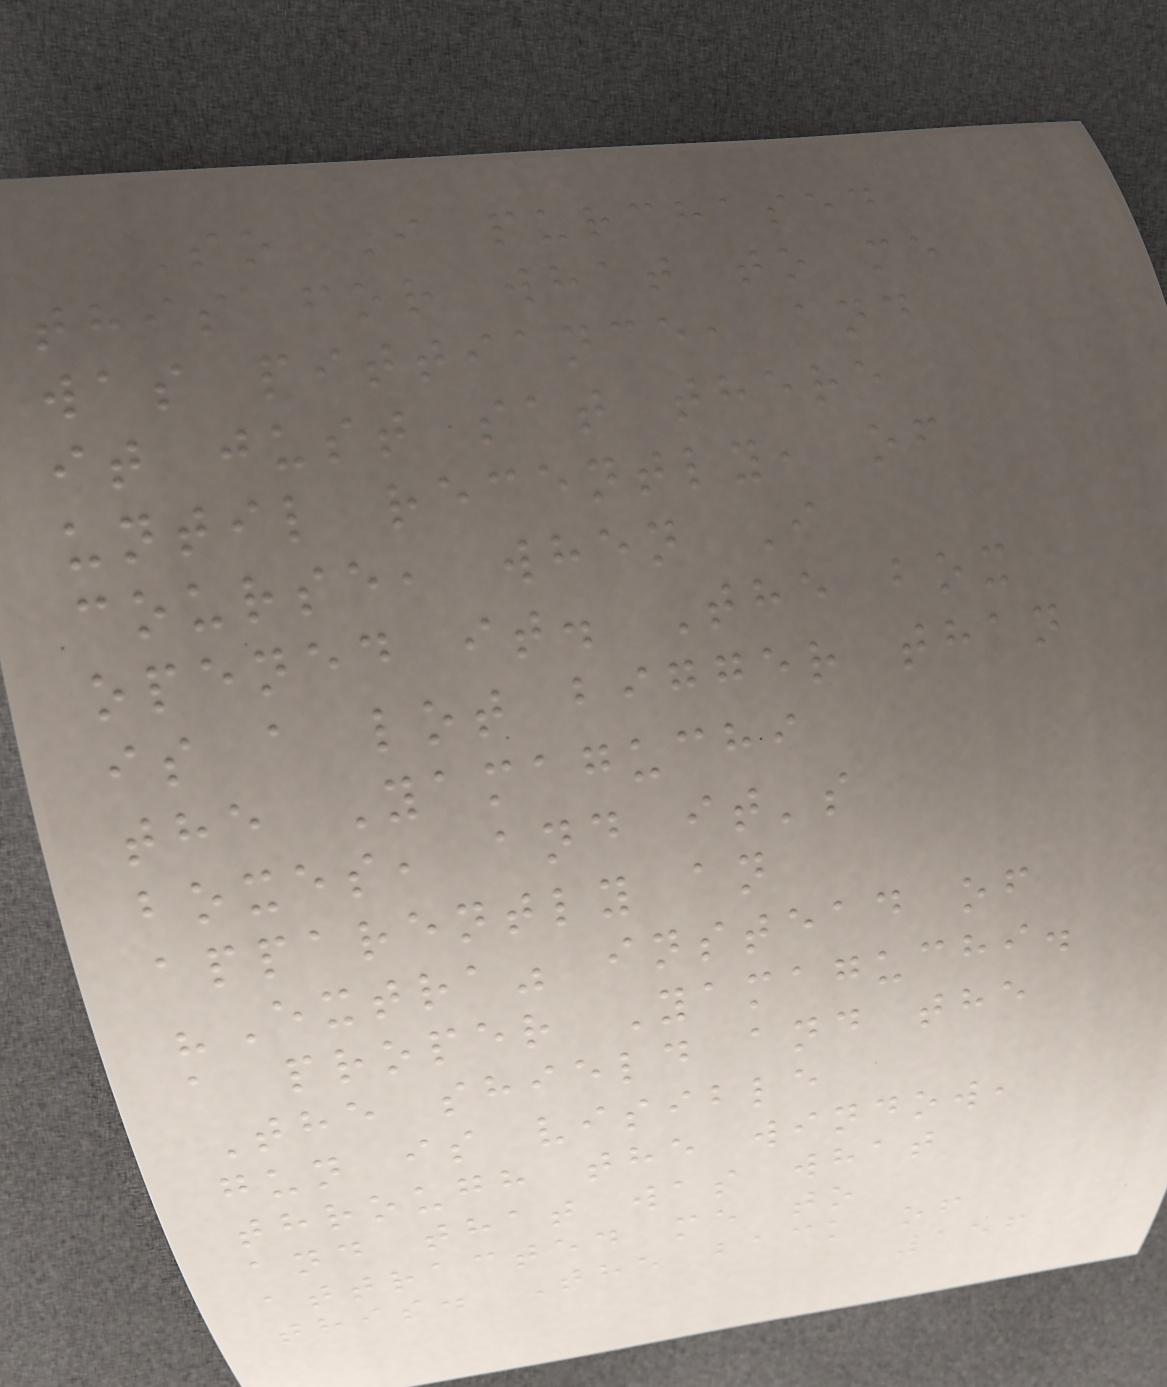So I purchased
this for what to me
was pittiance, and
it just sat there
until recently, of
course, when I
opened it. The box
is a lot bigger than
the Yamaguchi
boxes, and it's
apparently an
"Extra" instead of
a proper Yamaguchi.
The shield and the
gun is visible
through the window,
and that was what
attracted me to
this. The back of
156
